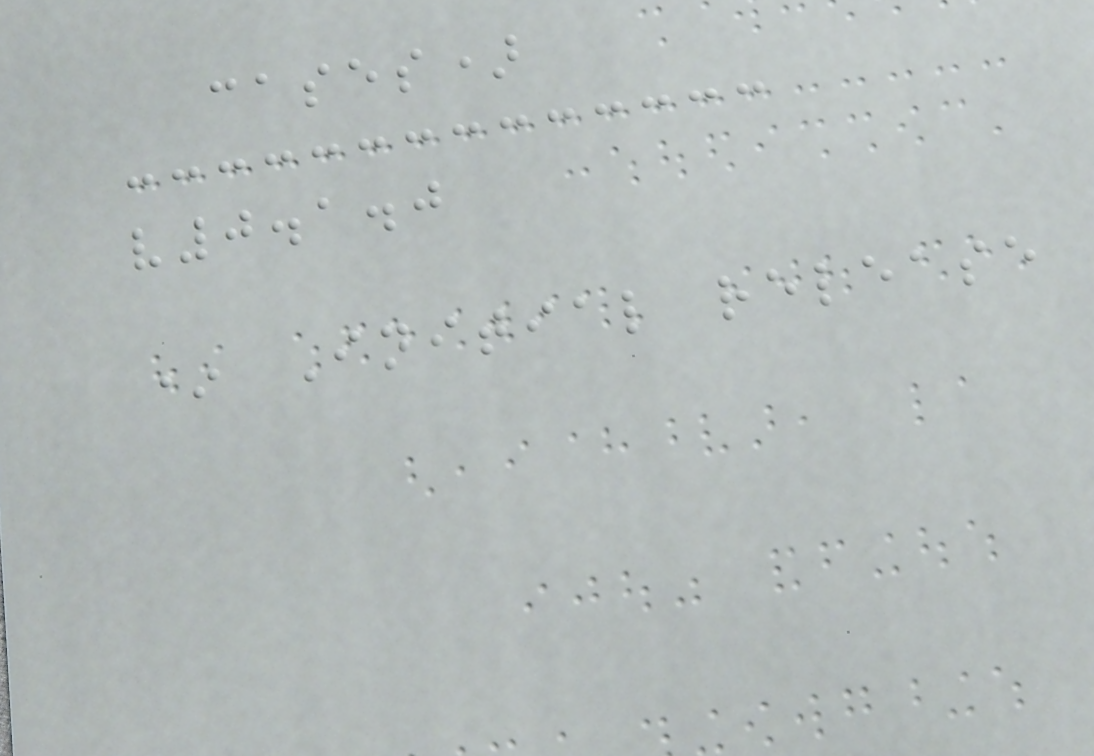cases)
v0.1.0
* Initial release
